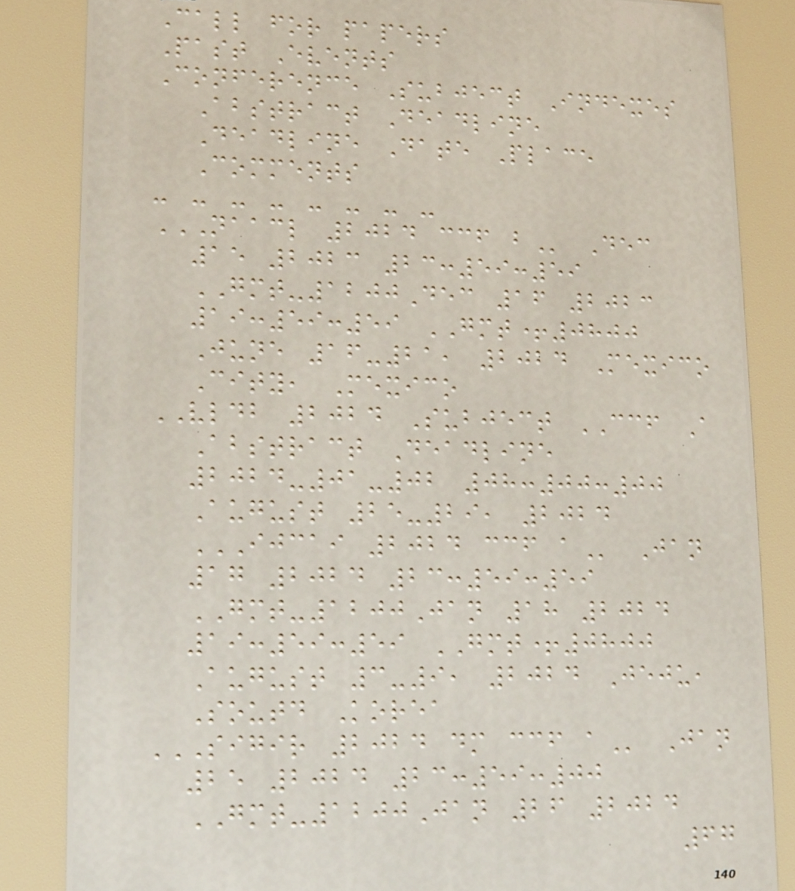Call for papers
Past Events
Conference Subject Indexes
Abstract Deadline
Deadline Date Place
Comments
- - - - - - - -
NAACL 2024 CCF B Dec
15 2023 23:59:59
GMT-1200Dec 16 2023
19:59:59 GMT+0800
June 16-21, 2024 Mexico
City, Mexico
VLDB 2024 Subject CCF A
Abstract Deadline
2024-01-02 08:00:00
August 25-29, 2024
IJCAI 2024 CCF A Jan
17 2024 23:59:59
GMT-1200Jan 18 2024
19:59:59 GMT+0800
August 3-9, 2024 Jeju,
Soutd Korea
SIGIR 2024 DM CCF A Jan
25 2024 23:59:00
GMT-1200Jan 26 2024
67
